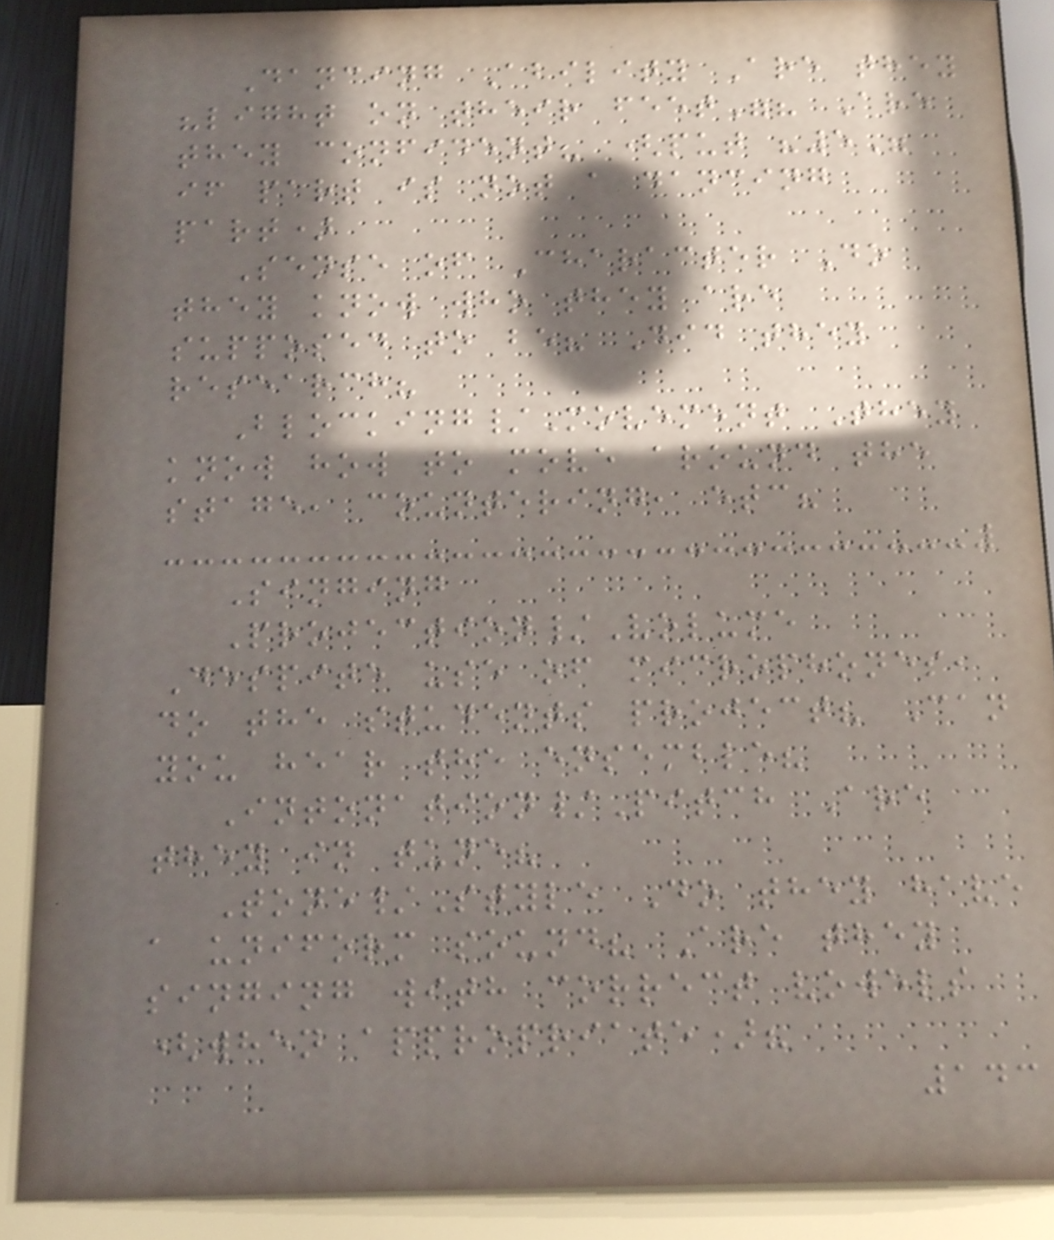Dancing Ability Are they
"light on their feet"? Are
they confident? (put "5"
if part is not a dancing
part)
Sense of Character Do
they know who they are
supposed to be? Did they
research?
Blocking/Movement They
know how to move around the
stage, countering, etc?
Singing
Projection/Volume
Despite use of microphones,
do the students project? Can
you hear the ensemble?
Intonation/Pitch Are
they in tune?
Tone/Style Do they have
a uniform sound? Are they
singing with correct vowels
(when appropriate)?
143
